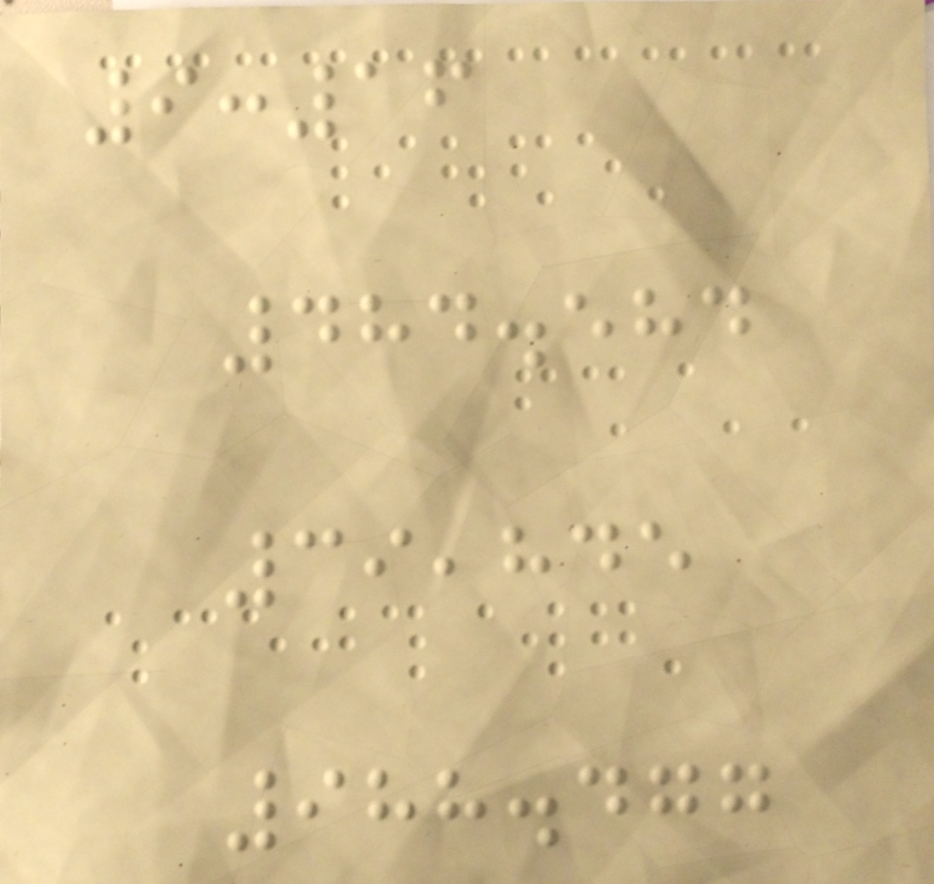9:16
484.584
39,845
988.477
